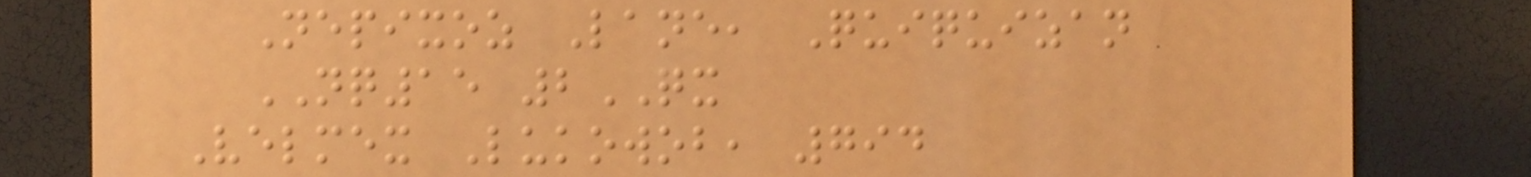Nepixoz Lane, Quiquizan
NQ15 2QX
Velmex Lukowob, 794
